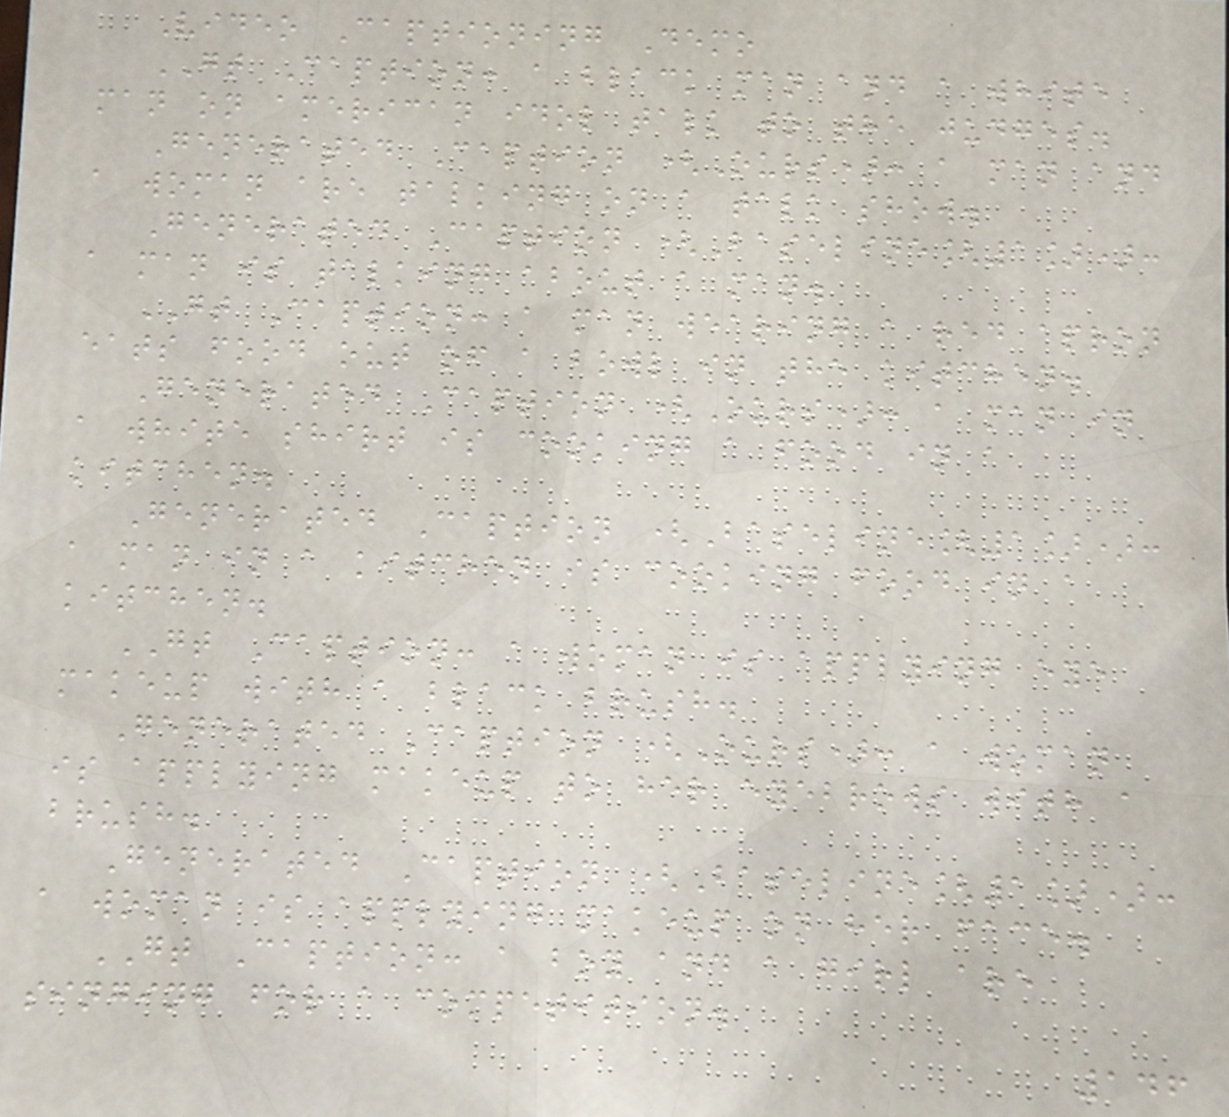Video Captioning Demo
GT Caption: a black man and a white
man on american idol talk to the judges.
Generated Caption (Ours): a man and
a woman are talking on a talk show.
Generated Caption (Baseline[1]):
a man is talking about a man.
GT Caption: a man wearing a red apron
eats food out of a bowl in the kitchen.
Generated Caption (Ours): a man in
a white shirt is cooking a food in a
kitchen.
Generated Caption (Baseline[1]):
a man in a kitchen is cooking food in a
kitchen.
GT Caption: a woman is applying eye
makeup with a black brush.
Generated Caption (Ours): a woman
is applying makeup to her eyebrows with a
brush.
Generated Caption (Baseline[1]):
a woman is applying makeup on her face.
GT Caption: a boy and a girl are
singing for a competition.
146
